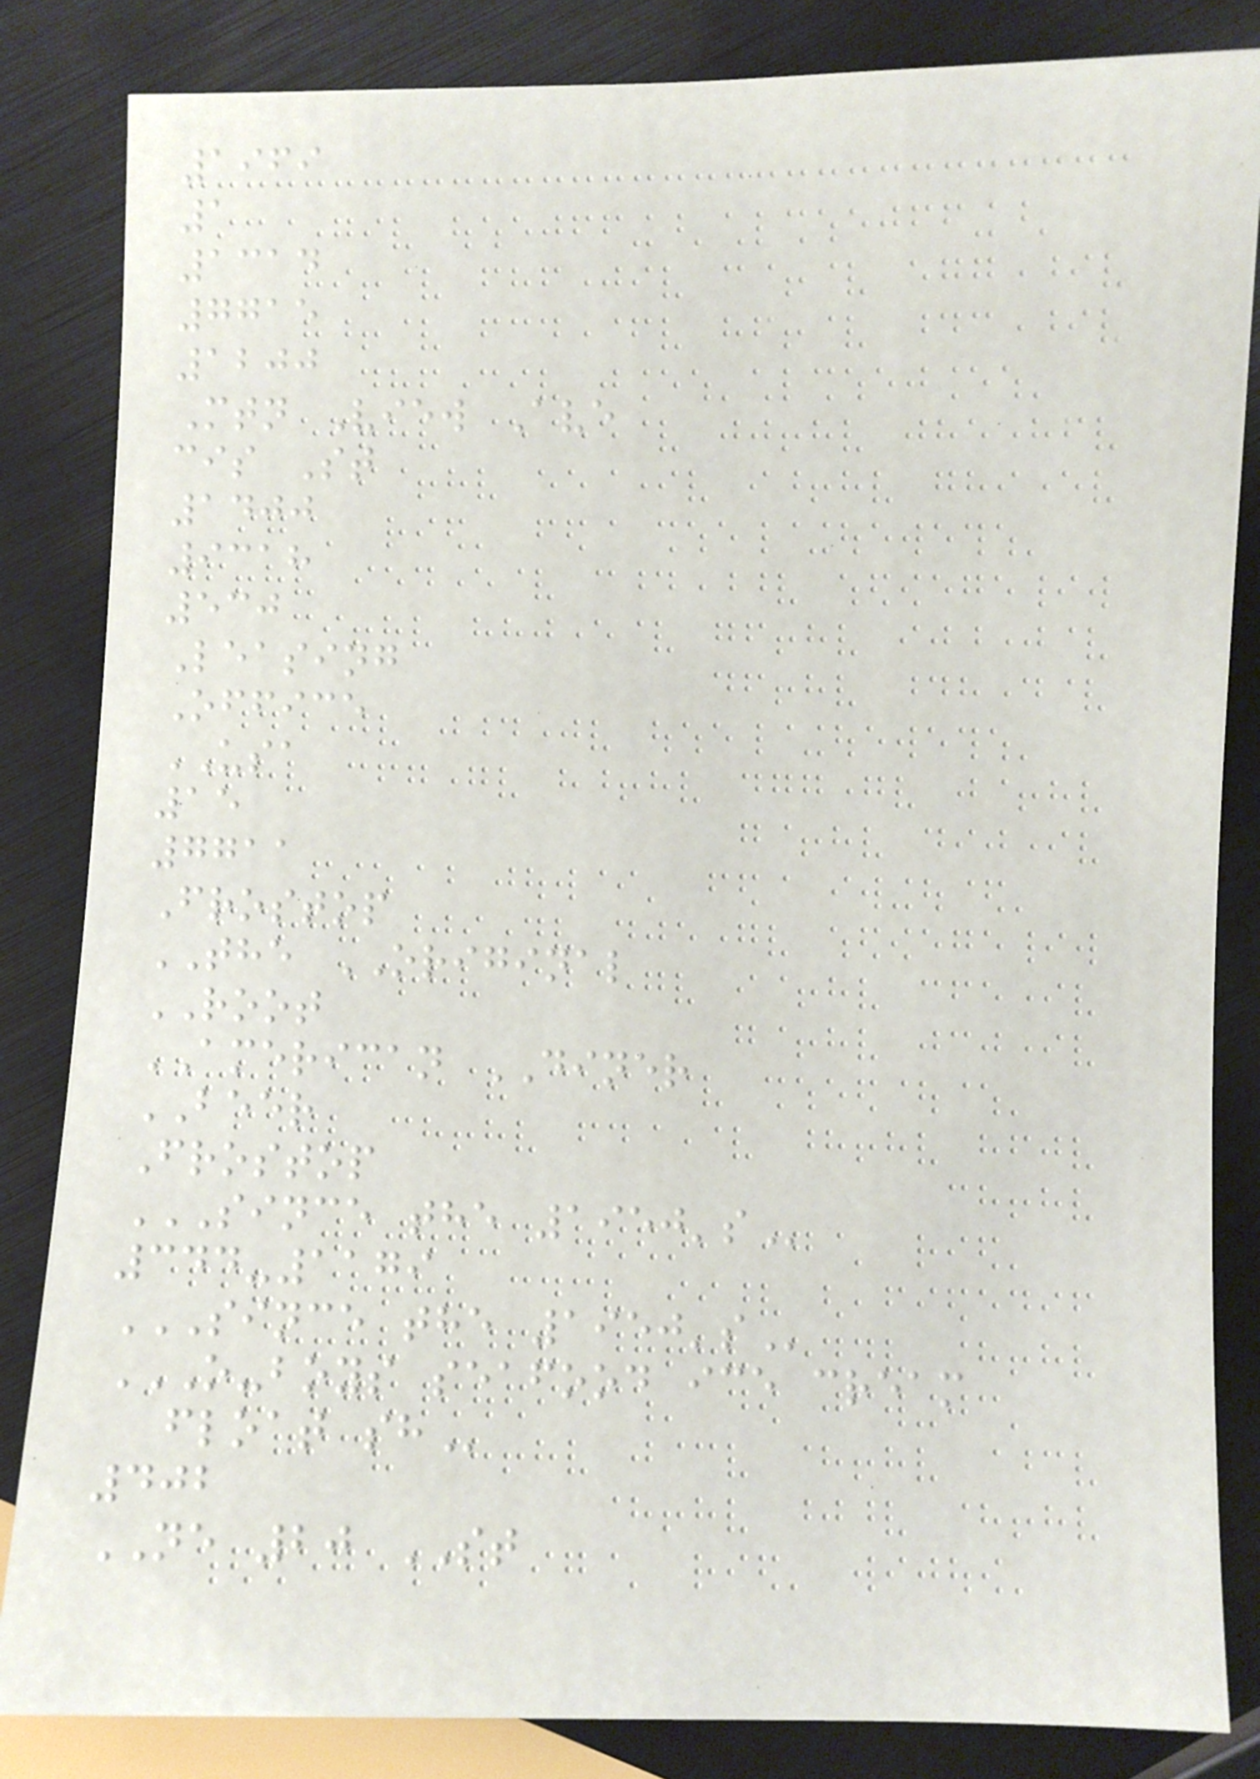1969
1
1314
7715
1200
Mtn View Ave
cis St
1400
9318
530
Leasing
Office
USA
15
7711
Frostop
THE ORIGINAL
ROOT
AMERICAN DINER
BEER
Frostop
SINCE THE 1950'S
344-1179
SINCE THE 1950'S
O-BOYS SEAFOOD ICE CREAM
FLOAT SH
402
NE 20 ST
